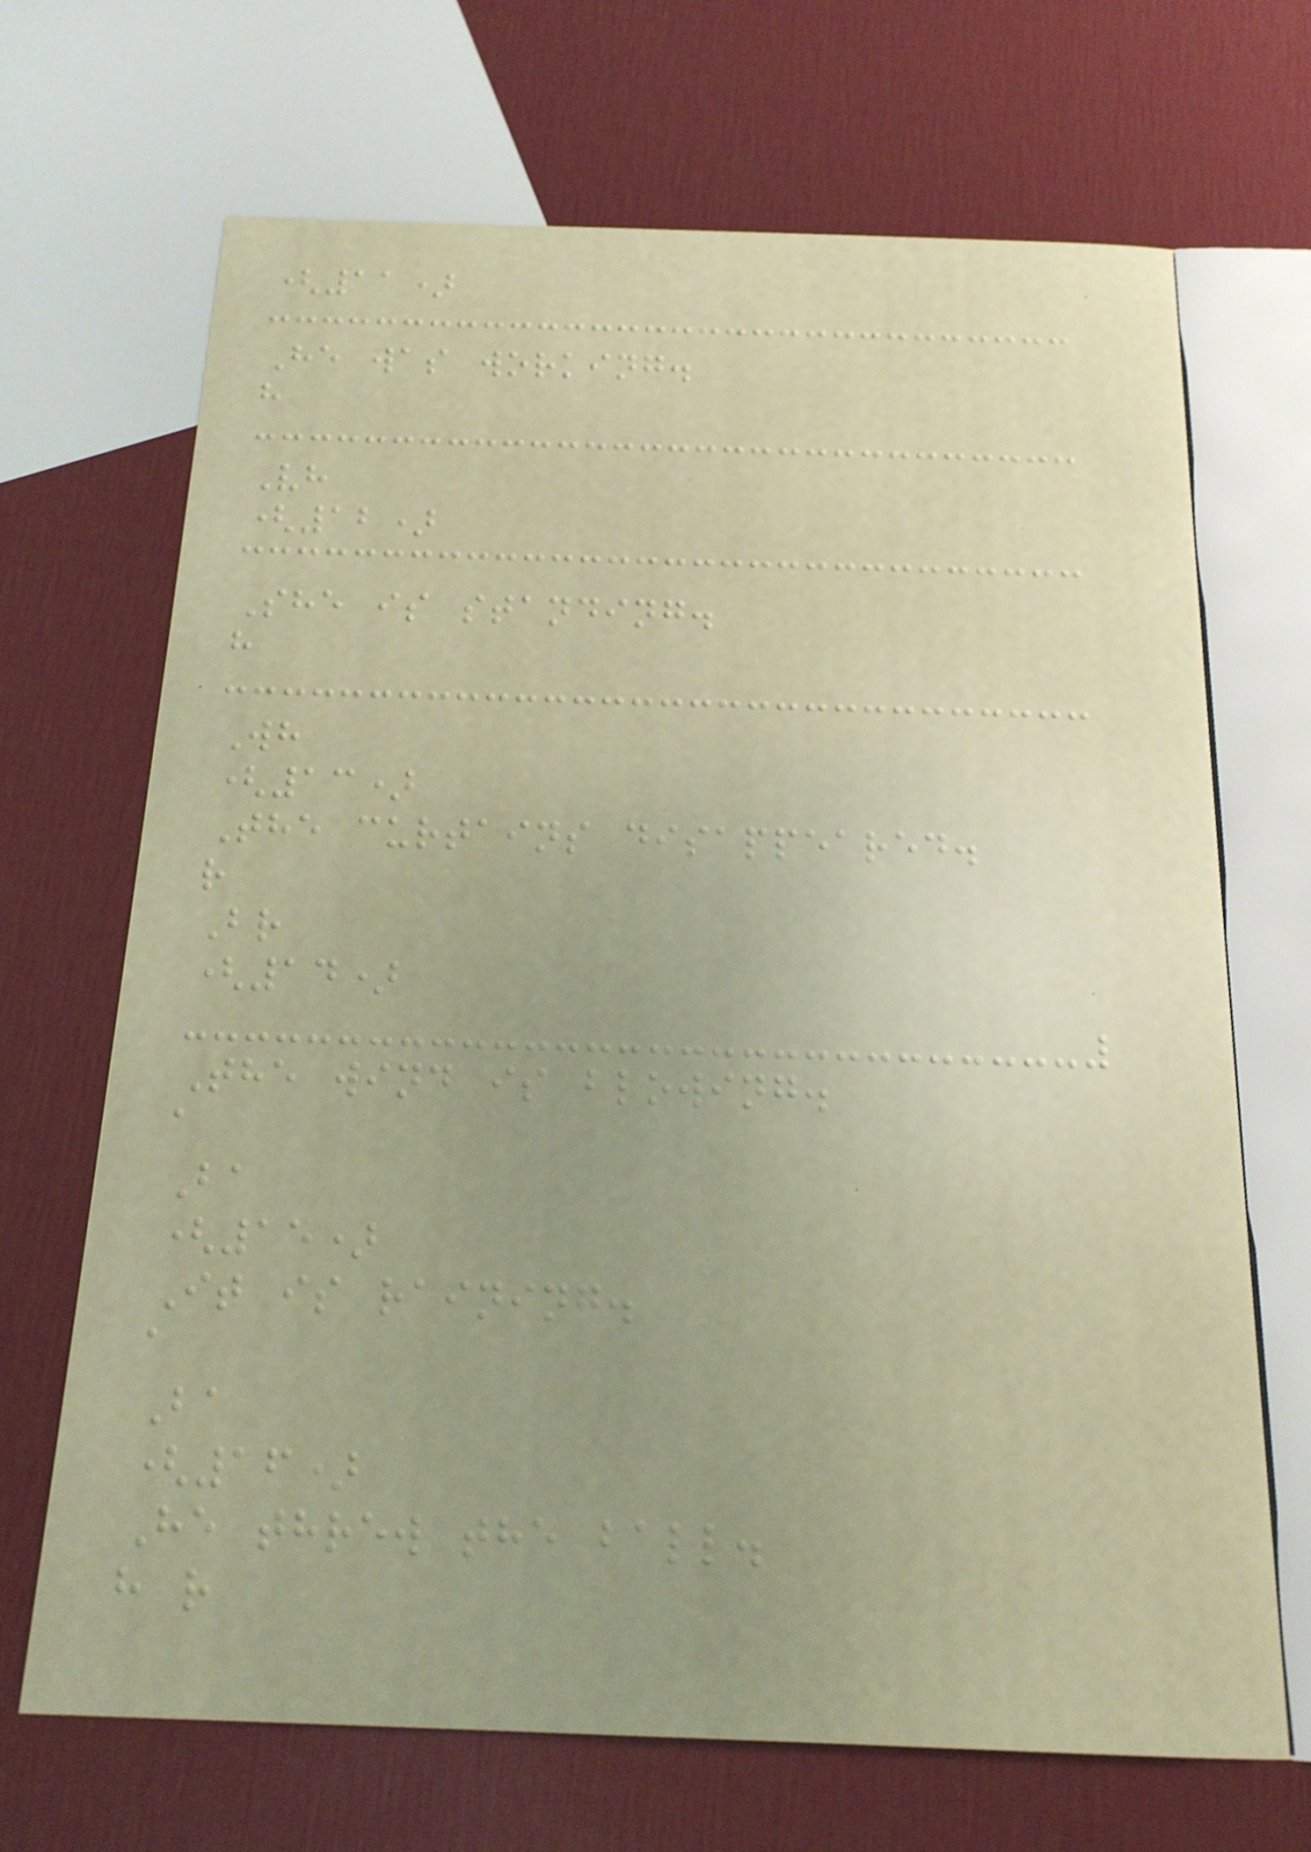(11)
He was working.
h
Vh
(12)
She is standing.
h
Wh
(13)
The curtains disappeared.
r
Br
(14)
The wind is blowing.
a
Ba
(15)
It is raining.
a
Ba
(16)
He threw the ball.
h r
